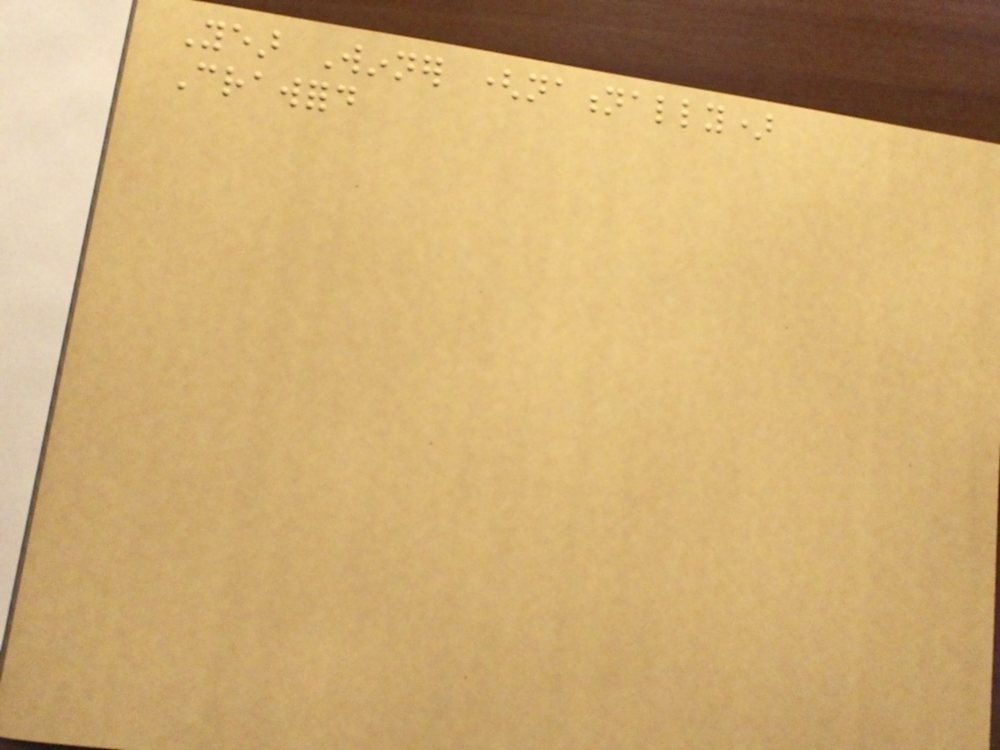Year Winner (nationally)
Crawford
